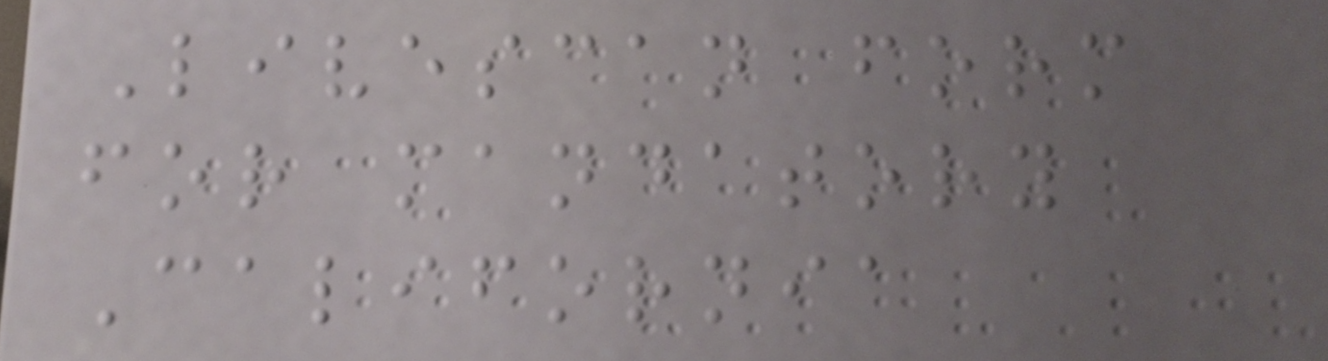Livescan form
for mandatory
California
